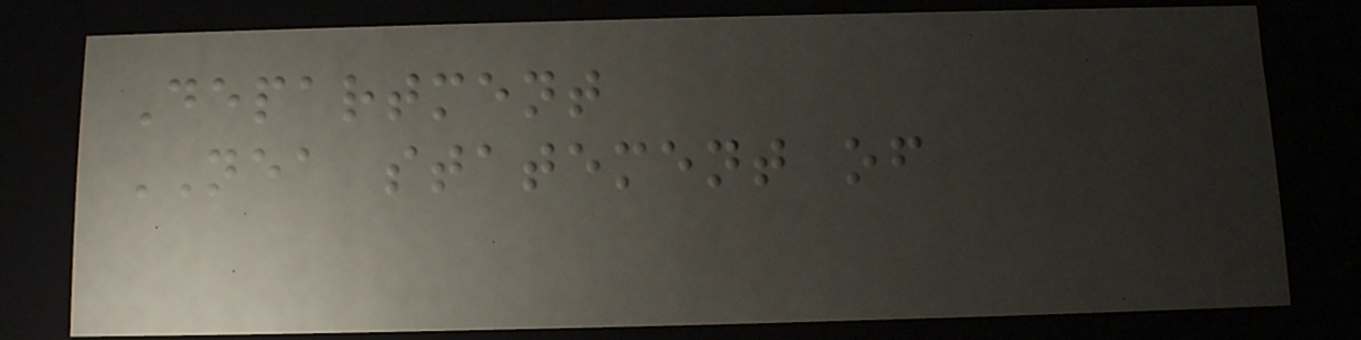Department
NEA statement of
